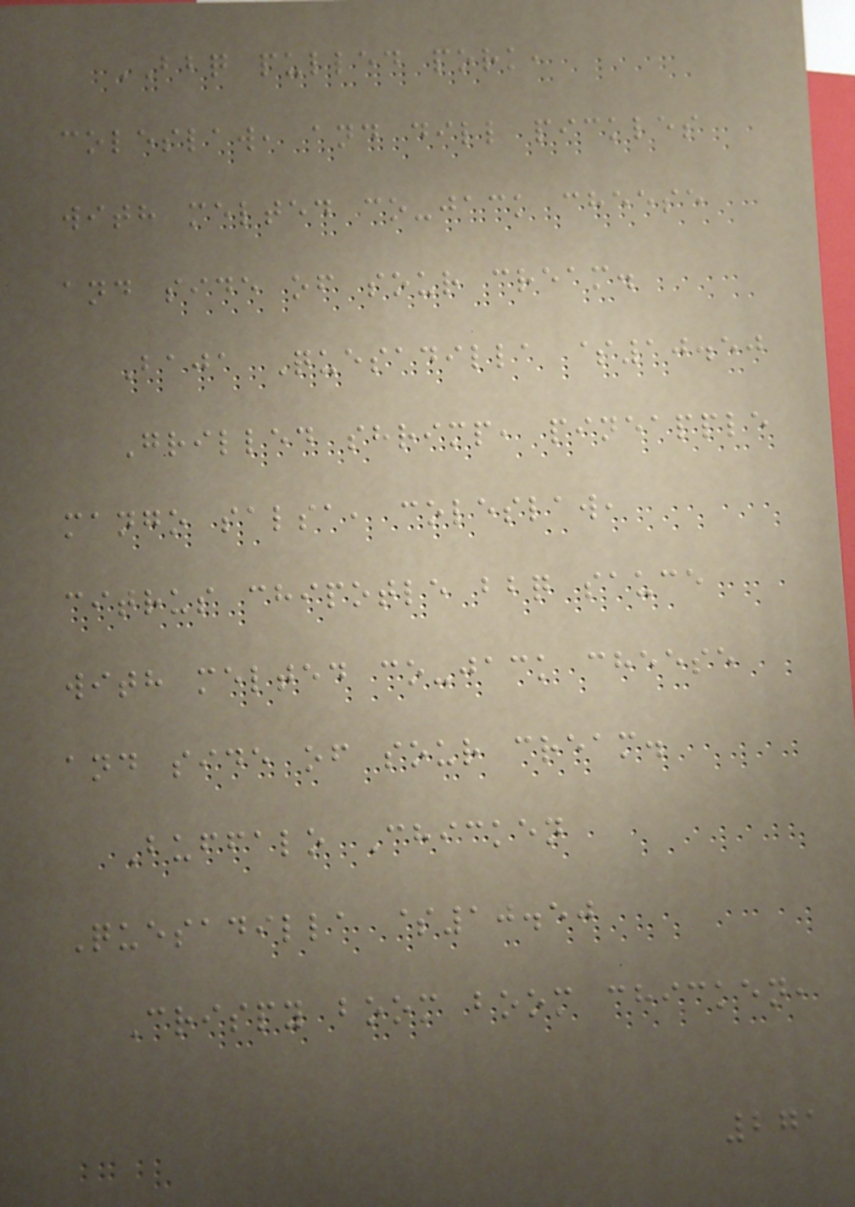BBQ pulled pork,
coleslaw, and dill pickles
with melted co-jack cheese
and side of sour cream.
Baja Quesadilla $10.50
Grilled shrimp, pineapple
mango salsa, coleslaw,
citrus chipotle bbq sauce
with melted co-jack cheese
and side of sour cream.
Buffalo Chicken
Quesadilla $10.50
Crispy boom boom chicken,
271
